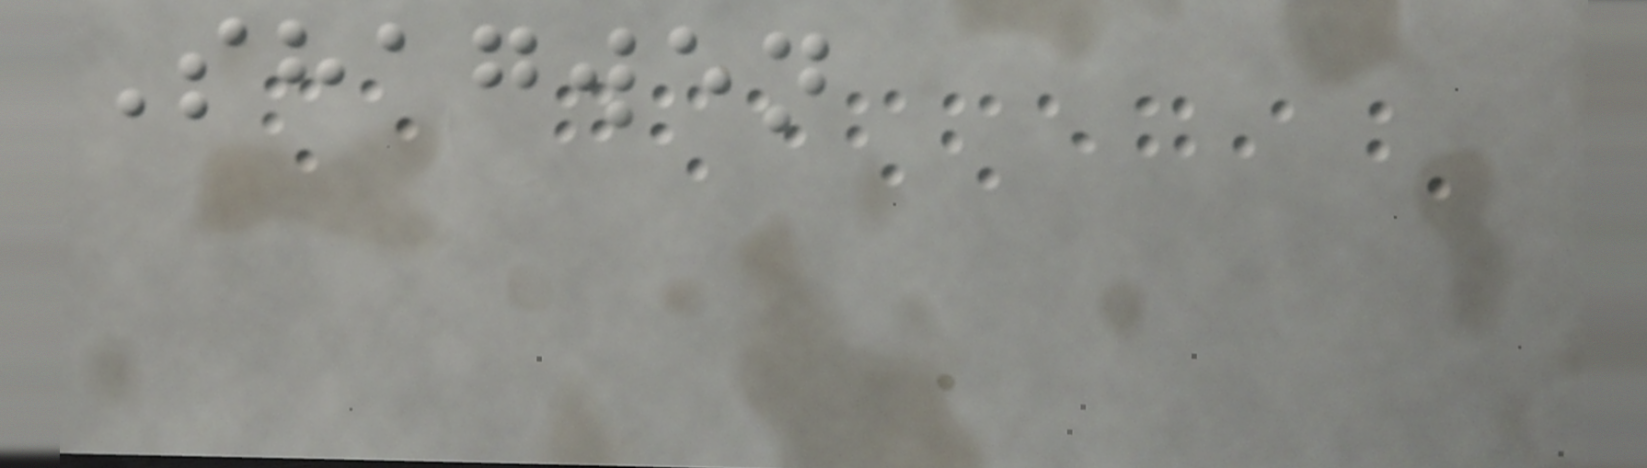Shagwen
